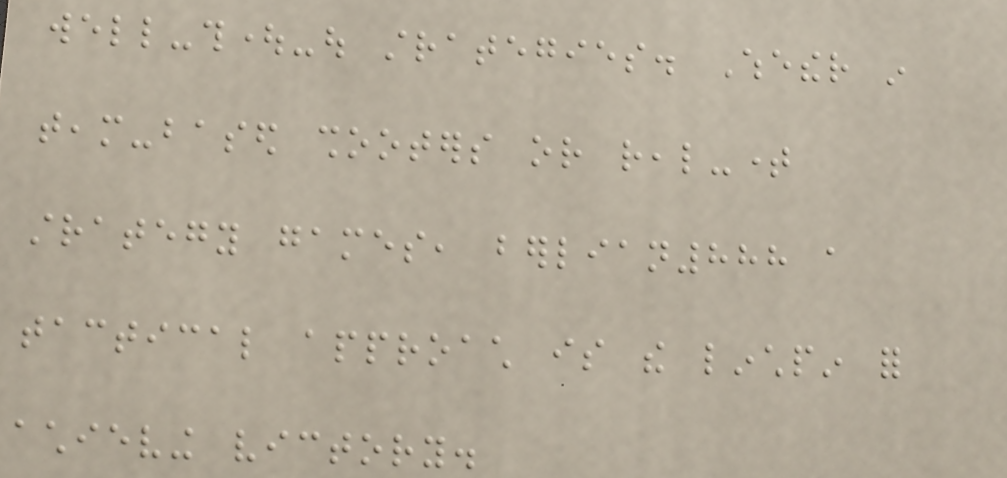well-thought-out strategies. Whether in
team-based shooters or real-time
strategy games, berlian888 a
tactical approach is the linchpin for
achieving victory.
